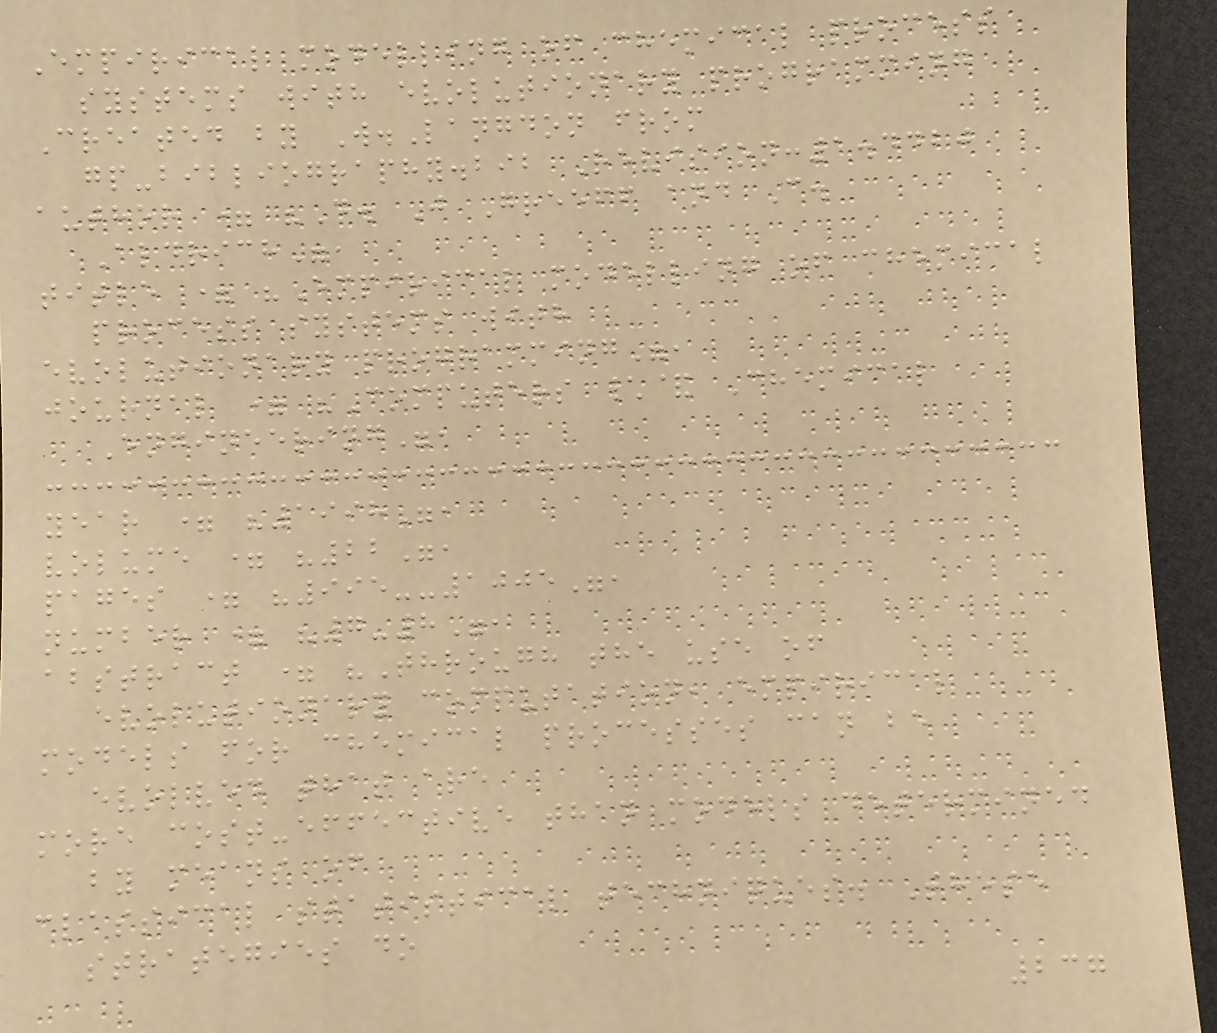Empirical modelling of chemical process
systems with evolutionary programming
Created by W.Langdon from
gp-bibliography.bib Revision:1.4420
author = "D. J Greeff and C.
Aldrich",
title = "Empirical modelling of chemical
process systems with
evolutionary programming",
journal = "Computers \& Chemical
Engineering",
year = "1998",
volume = "22",
pages = "995--1005",
number = "7-8",
abstract = "Through the use of
evolutionary computation, empirical
models for chemical processes can be
evolved that are
more cost-effective than models determined
by means of
classical statistical techniques. These
strategies do
237
